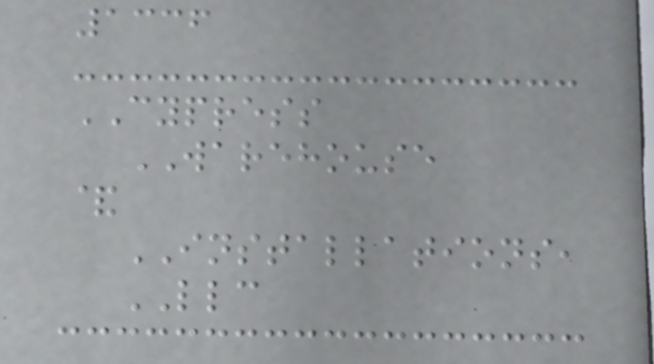1336
CYPRESS
WAREHOUSE
&
INSTALLATIONS,
LLC
